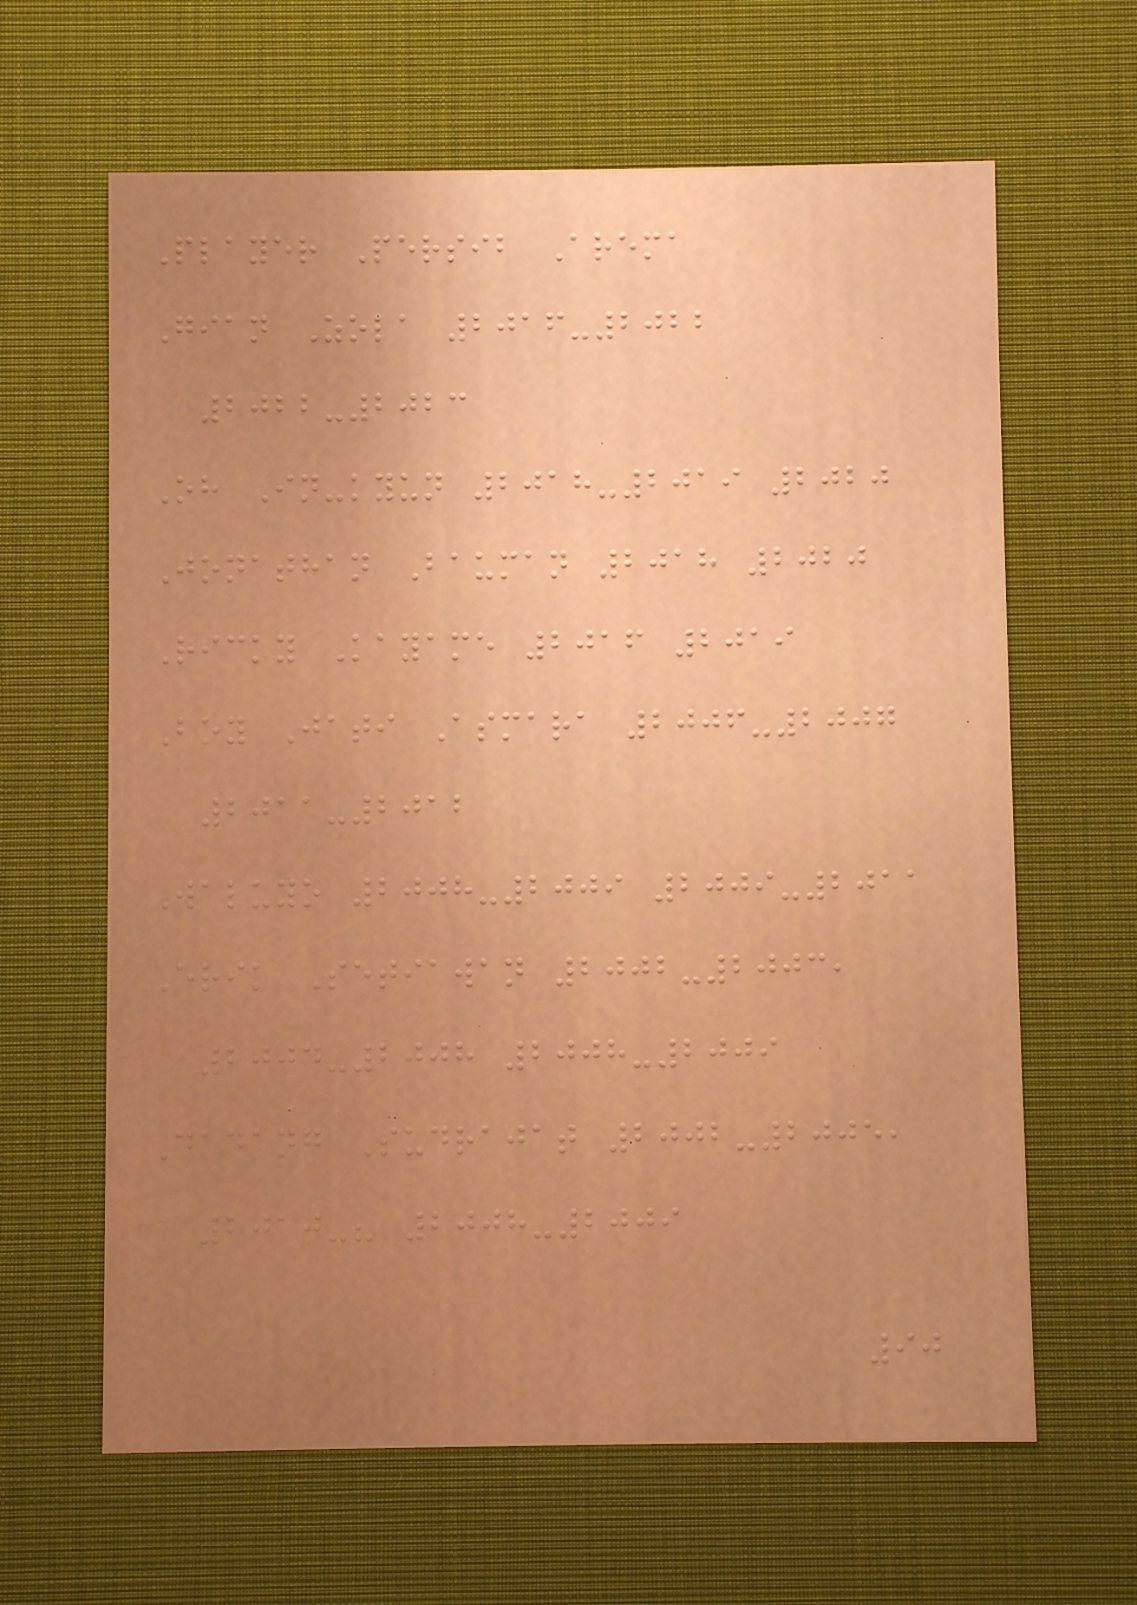Player Persib Arema
Gian Zola 2016-2022
2022-2023
Oh In-kyun 2018-2019 2020
Jonathan Bauman 2018 2020
Ricky Kayame 2016 2019
Boy Jati Asmara 2006-2007
2011-2012
Waluyo 2008-2009 2009-2011
Erik Setiawan 2002-2003,
2004-2008 2008-2009
Dadang Sudrajat 2002-2005,
2010-? 2008-2009
90
